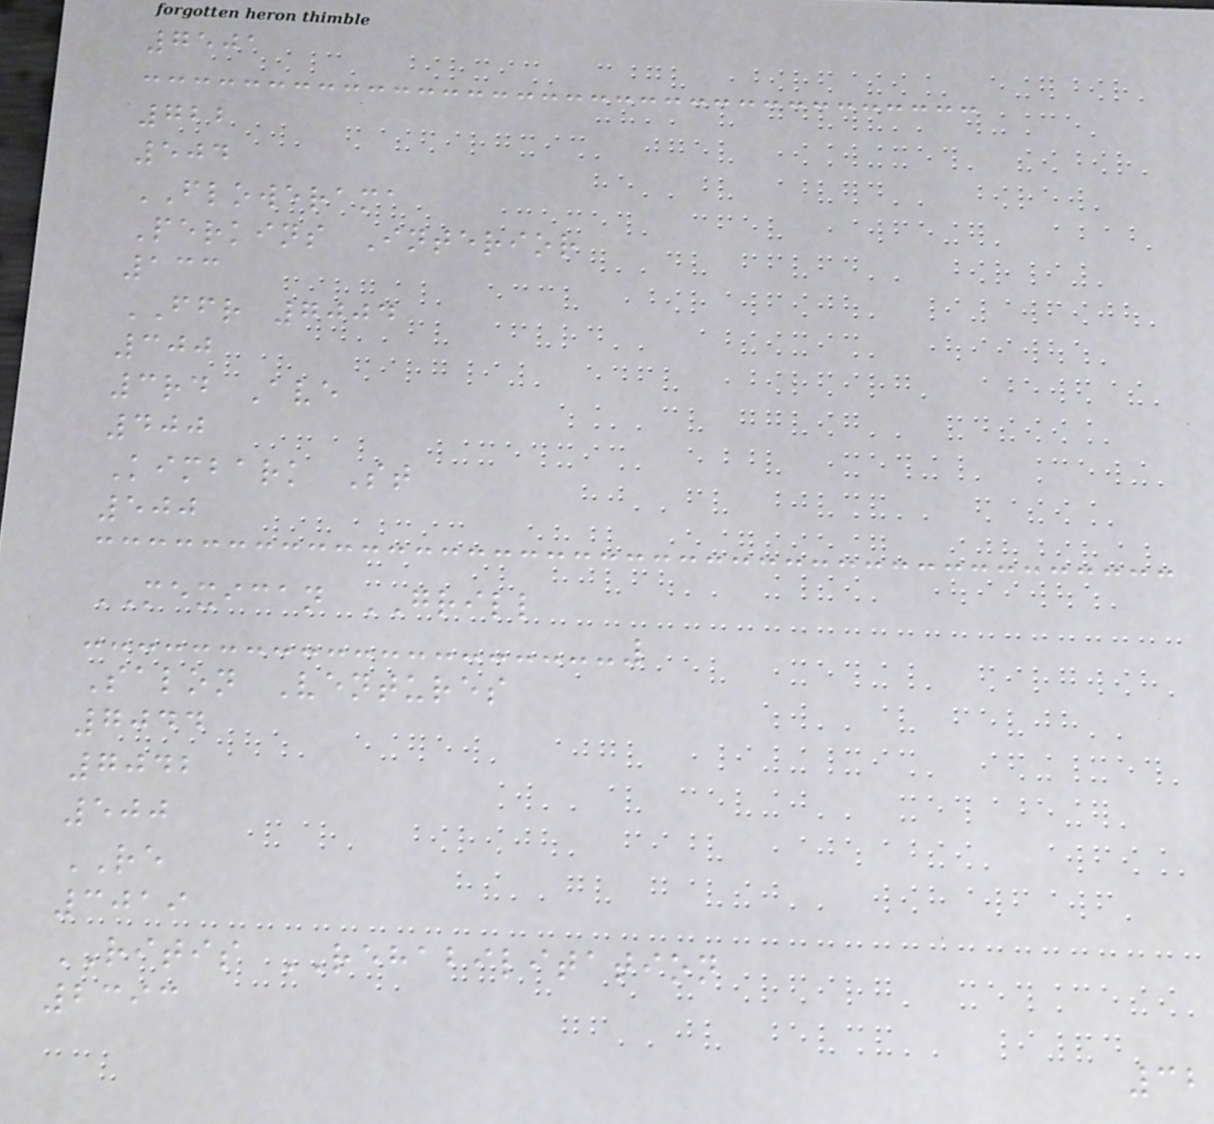7501
722
504
FLOWERAMA
Perkins Interior
133
FFR 7004
300
3rd Ave
400
Kimbark St
500
MEXICAN GRILL
Salon Ventures
7044
7042
500
RE
3019
RITIS REHABILITATION
2393
32
